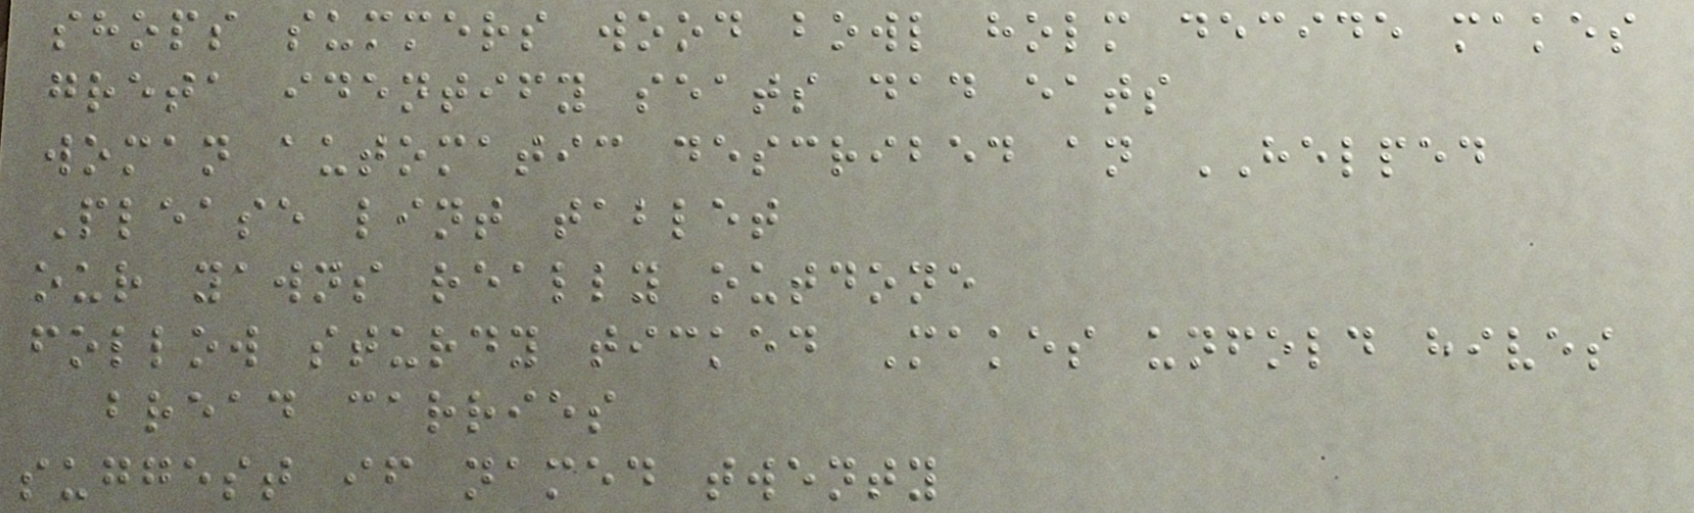shops summers wood bowl holm decide makes
greta identify seats dad eats
woman automatic described an HELPED
Please lint tablet
our yawns really outdone
follow sturdy ticked Makes unfold hives
bread carries
suggest if named twenty
